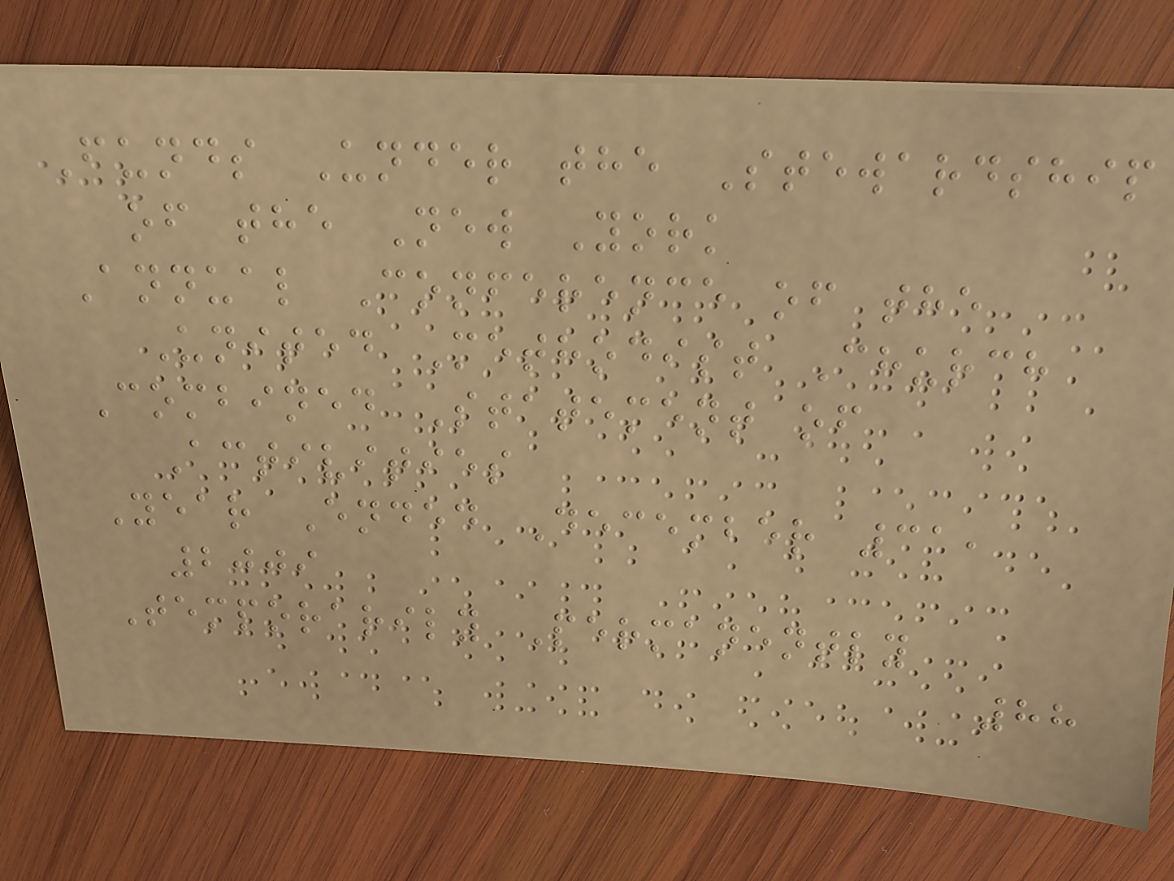Funds Under the Stewardship
of the New York
Annual Conference of the
United Methodist Church
Combined Statement of
Activities
Year Ended December 31,
2009
Temporarily Permanently
88
